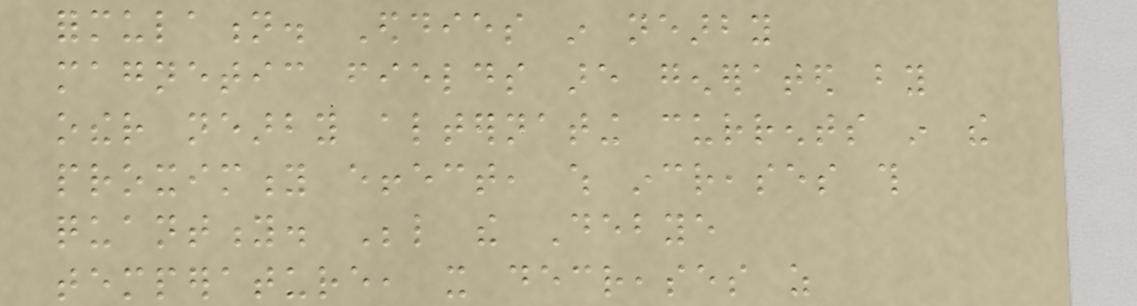formulation. Eddies in nearby
magnetic fields are generated by
other nearby alternating currents in the
proximity effect, which increases this
quantity. Below the Debye
temperature, it decreases as
